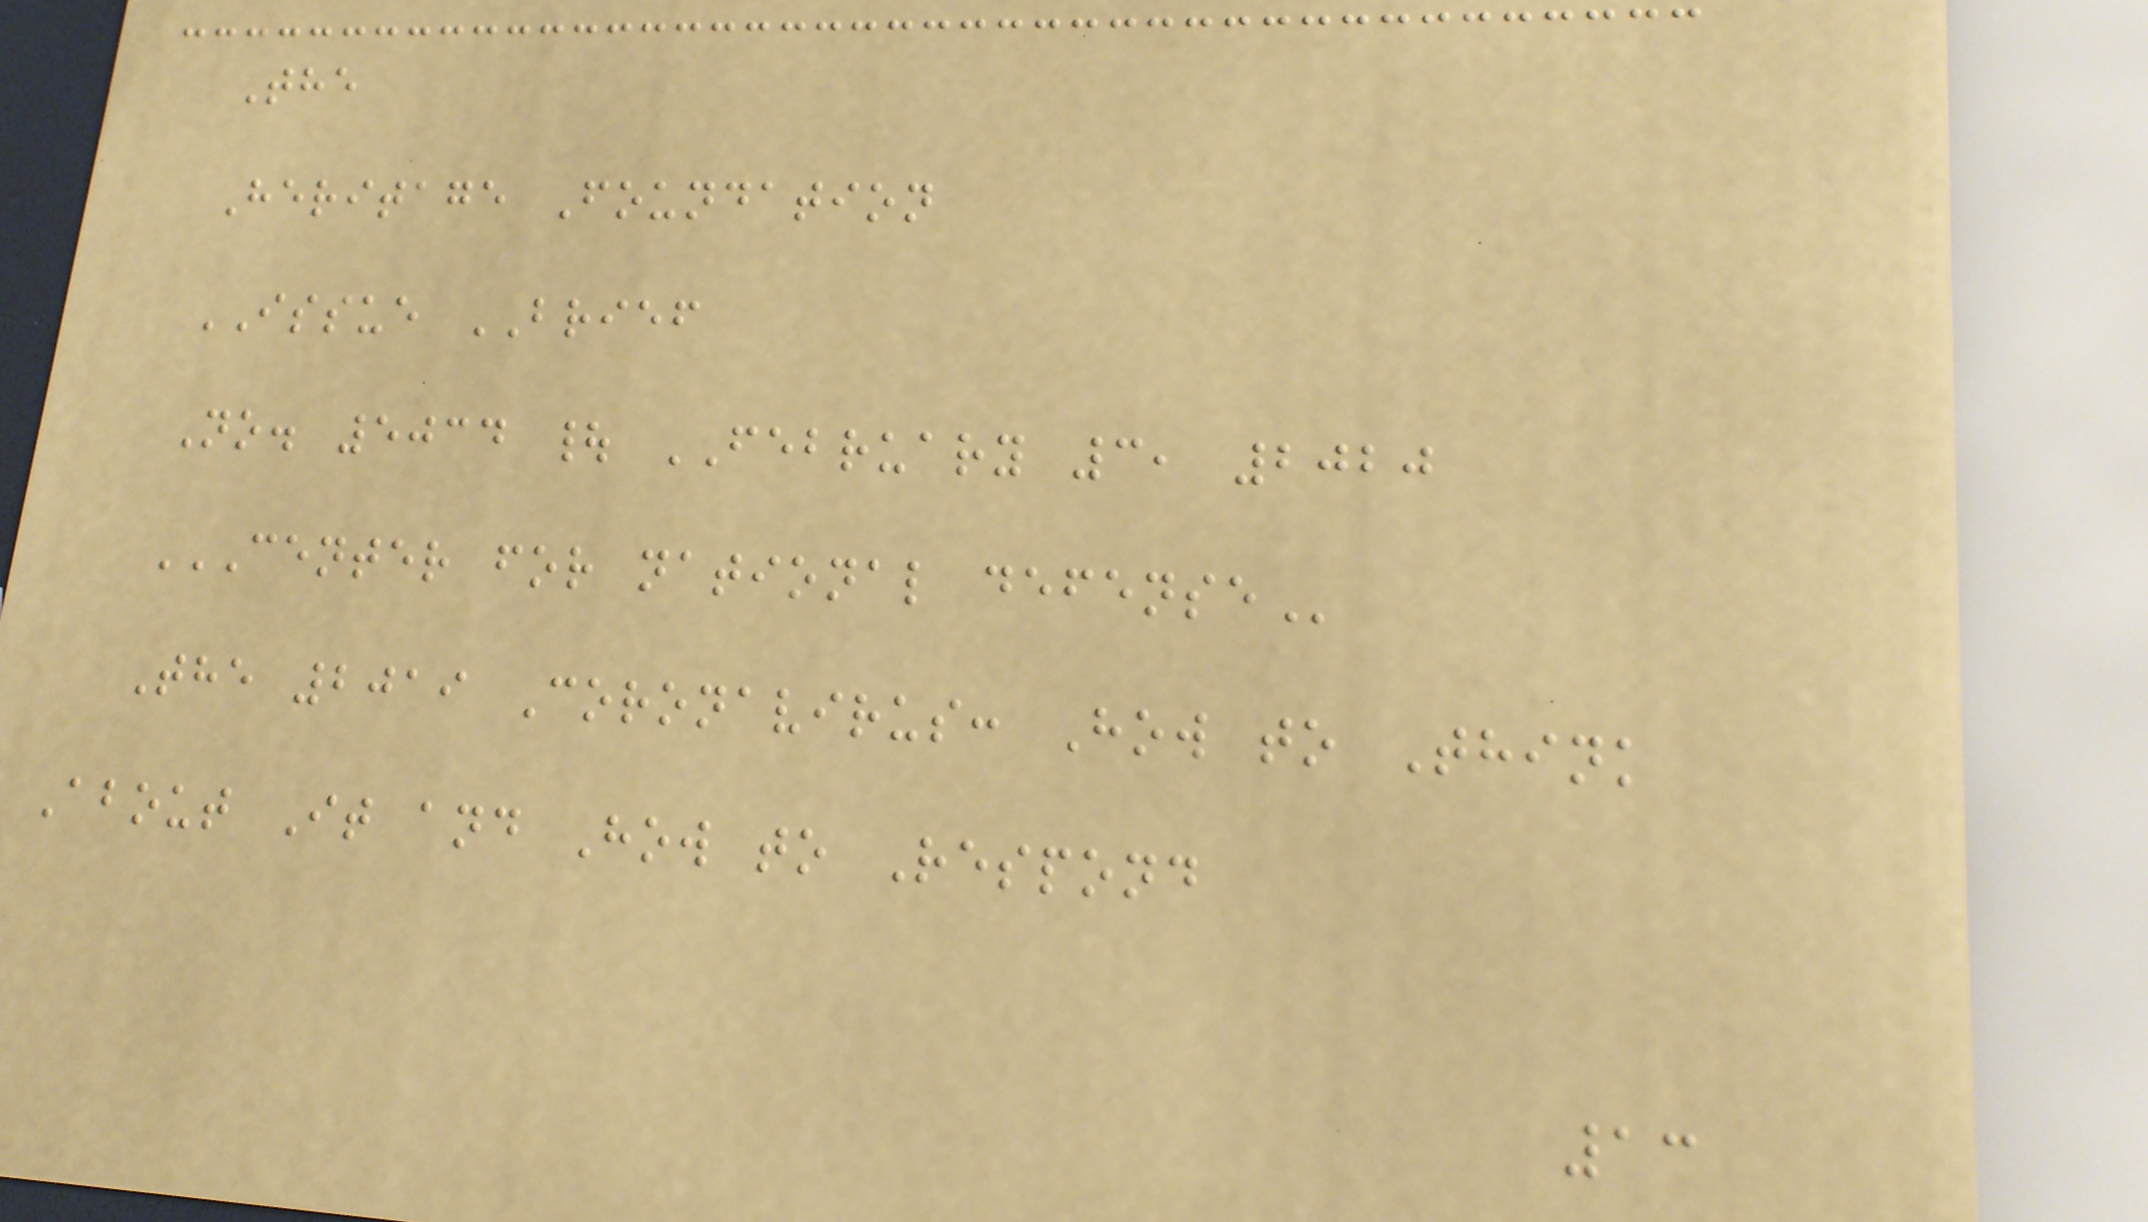The
Heritage Foundation
ISSUE BRIEF
No. 5034 | FEBRUARY 3, 2020
CENTER FOR NATIONAL DEFENSE
The 2019 Coronavirus: How to Think
About It and How to Respond
13
